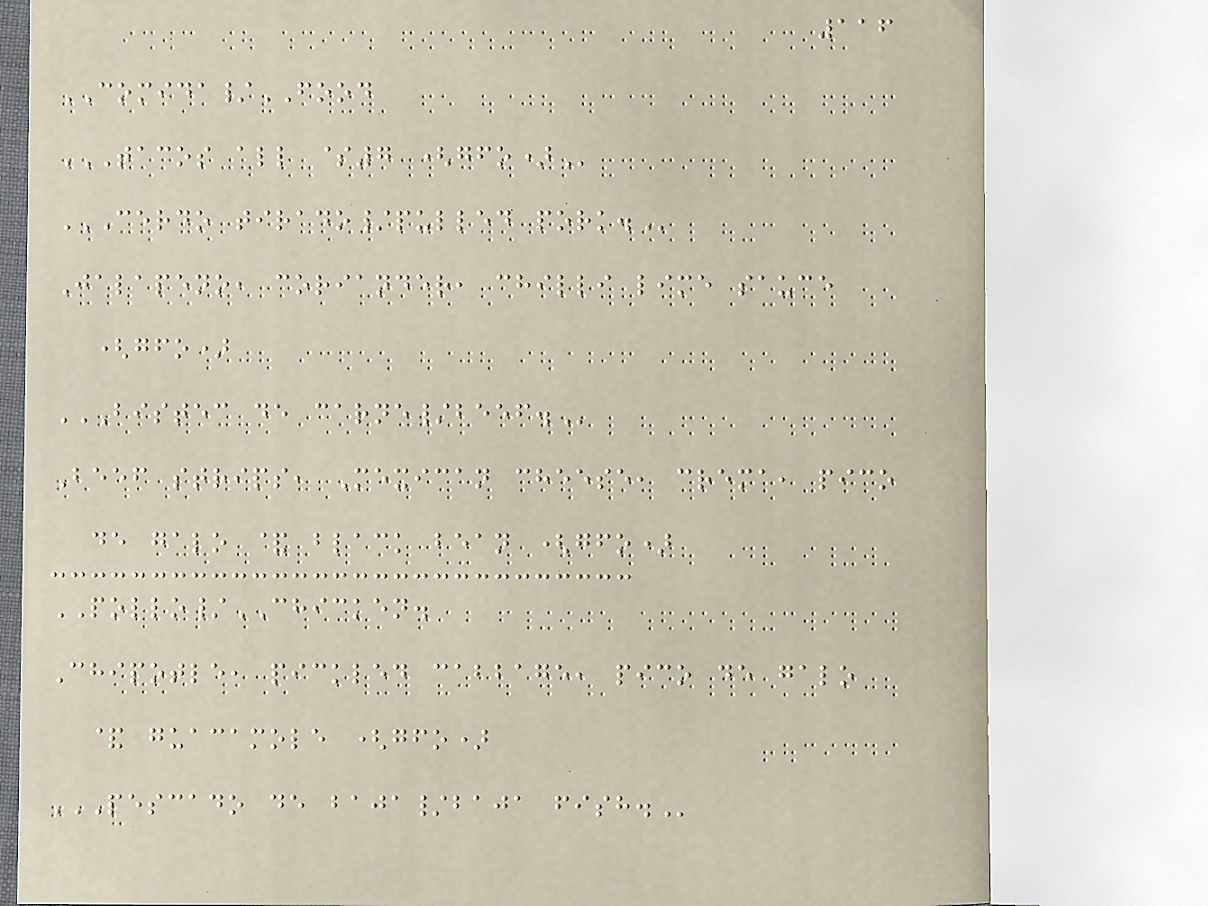116
COMIDA/FOOD
TACOS ALL $7 (GFO)
CERDO TIRADO/PULLED PORK.
Jalapeno, coriander, chilli lime sauce
(gfo)
BISTEC DE CARNE/BEEF.
Beef strips, Mexican cheese, crema, pico
de galo & black bean (gfo)
POLLO/CHICKEN.
Chipotle, pickled cabbage, pico de galo
& guacamole (gfo)
PESCADO DE BAJA/BAJA FISH.
